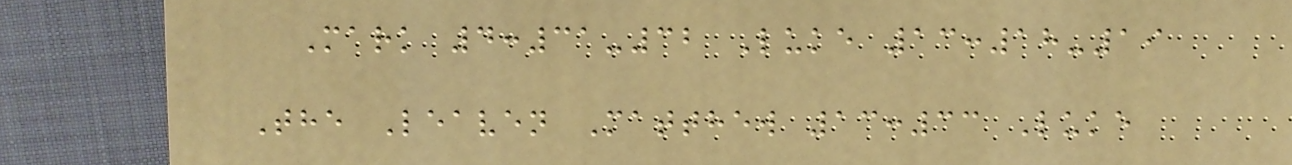Mark 4:31-32 Luke 13:18-19
The Leaven Matthew 13:33 Luke
